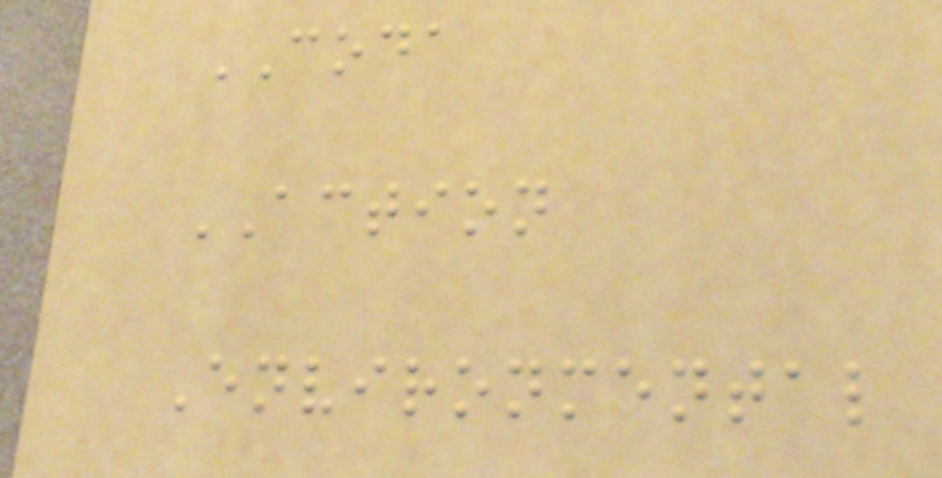CODA
ACTION
Environmental
